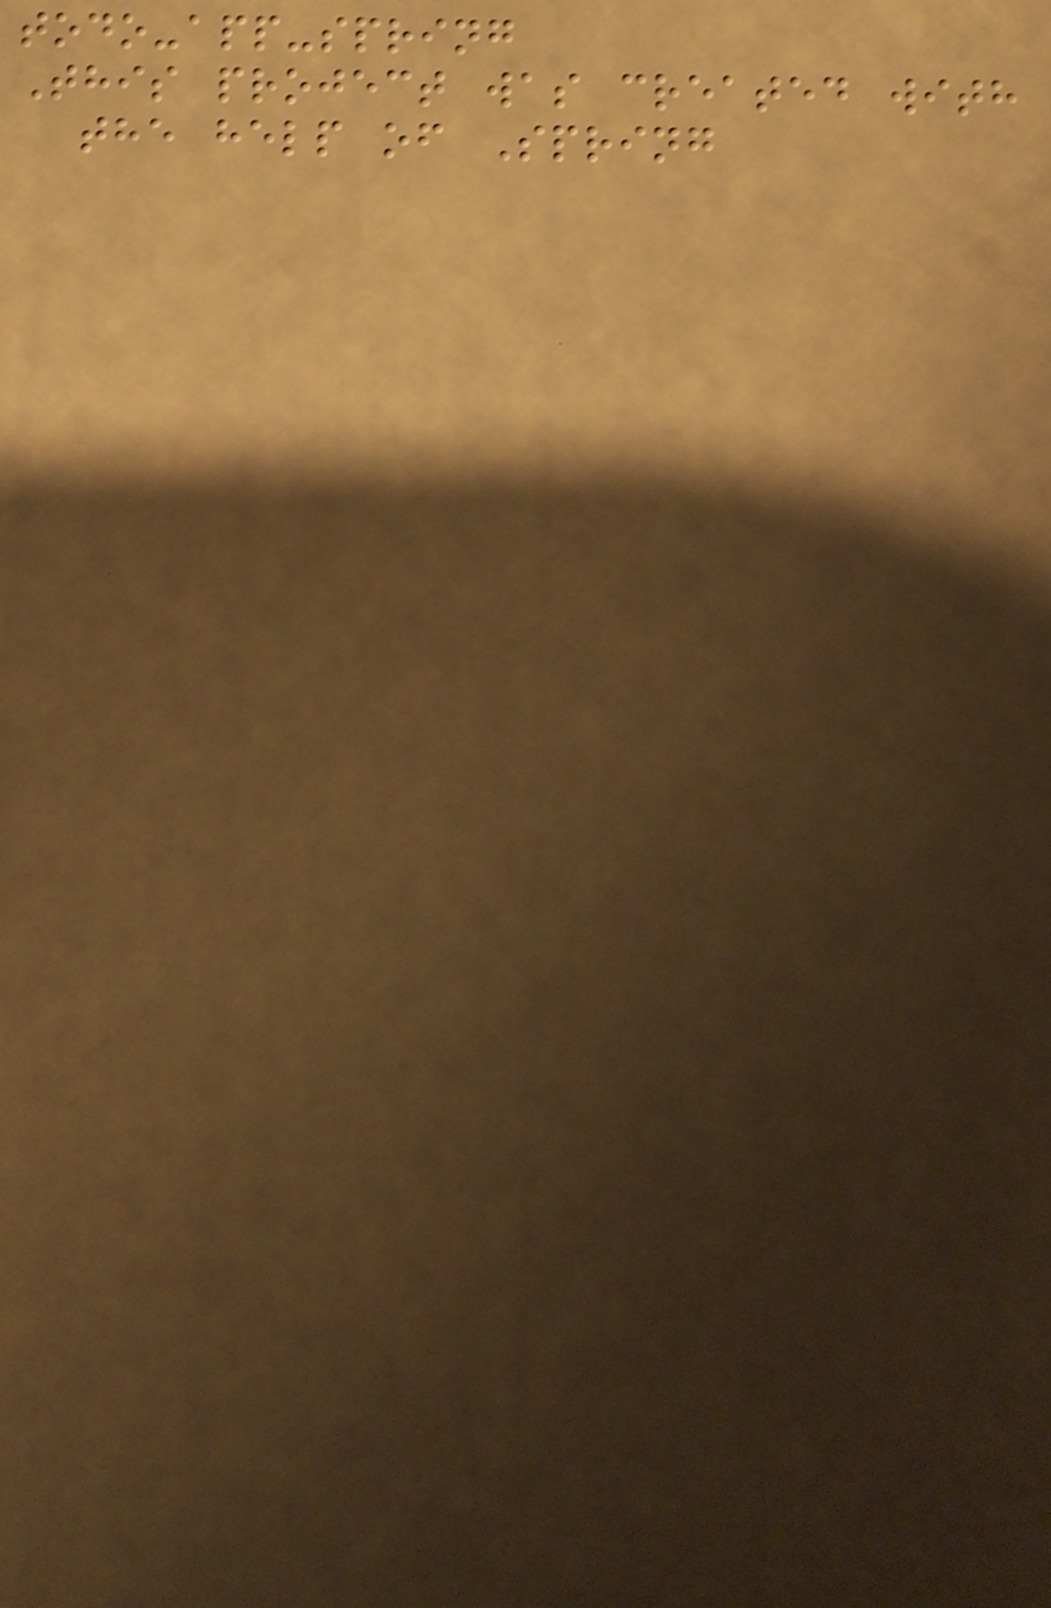todo-app-spring
This project was created with
the help of Spring
